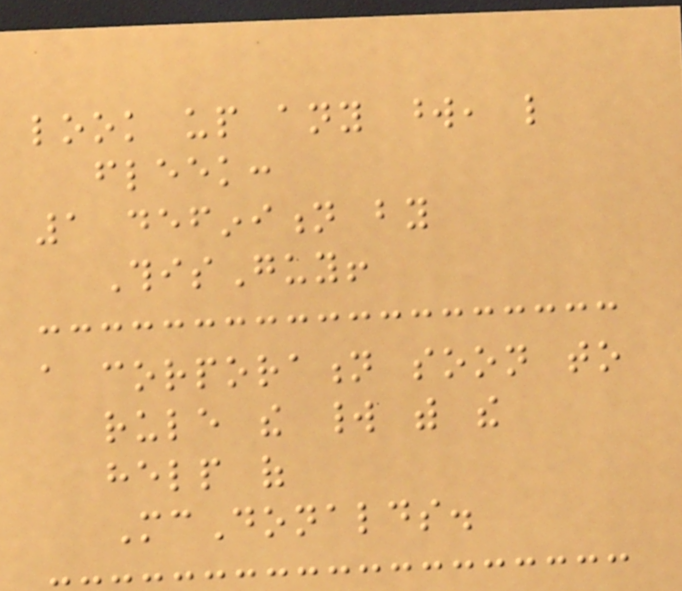look up any word, like
fleek:
1 definition by
ThisGuy!
a corporation soon to
rule the world with the
help of
McDonalds.
